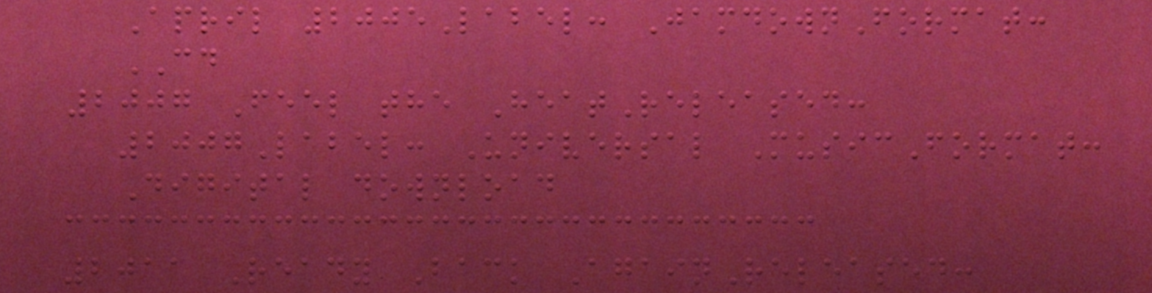April 2005Label: JamdownFormat:
CD
2007 Feel the HeatReleased:
2007Label: Universal MusicFormat:
Digital download
2011 Ready Back AgainReleased:
